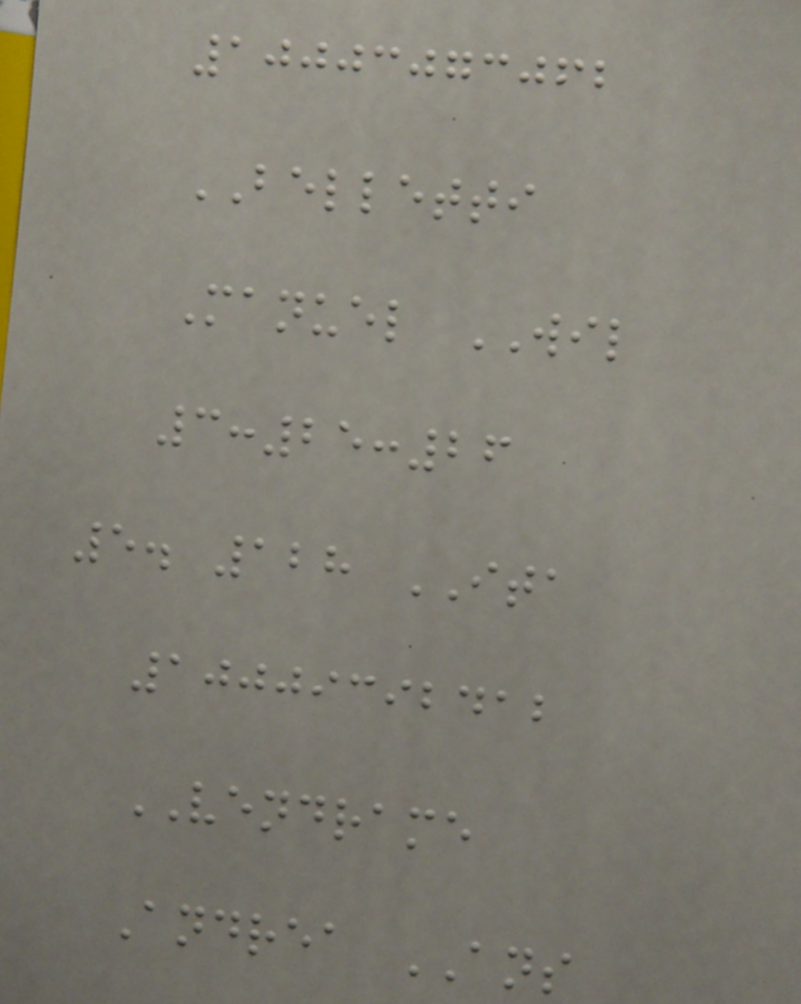10003073062
BELLETTI
Manuel WIL
3:25:26
5. 128 ITA
10009392412
VENDRAME
Andrea ANS
